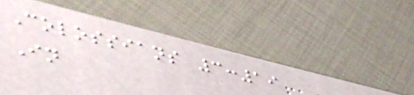Colossians 3:19
In
